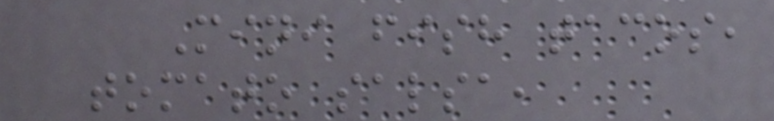Mini fish tacos,
tomato salsa,
